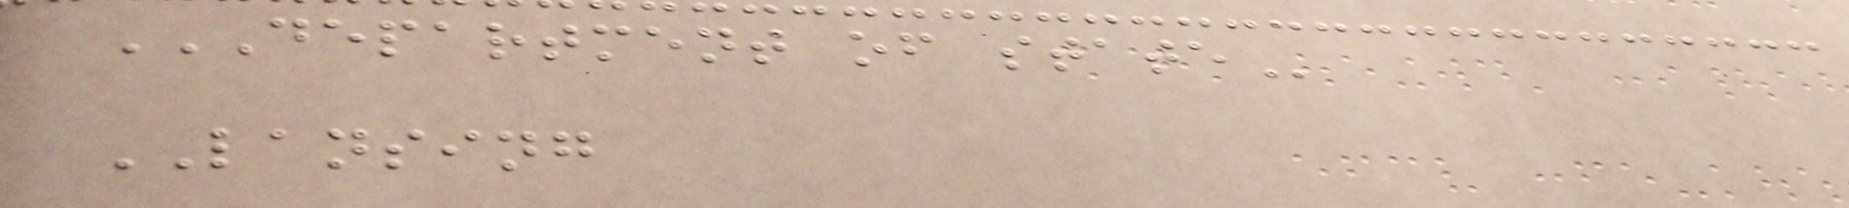DEPARTMENT OF STATE
LANSING
